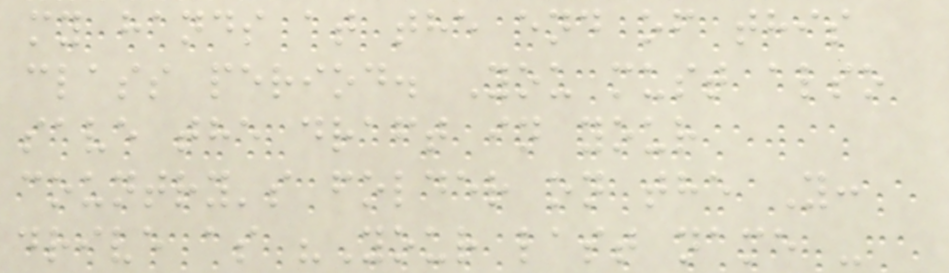my hands at the end of this
class period. You must also
save the draft in your
country's folder on the Y:
drive as "Your last name -
